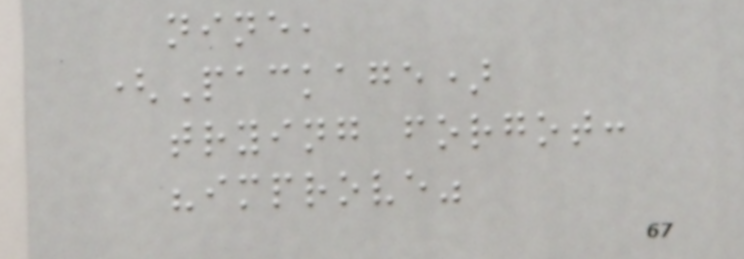nine,
(Package)
trying forgot:
"improve"
